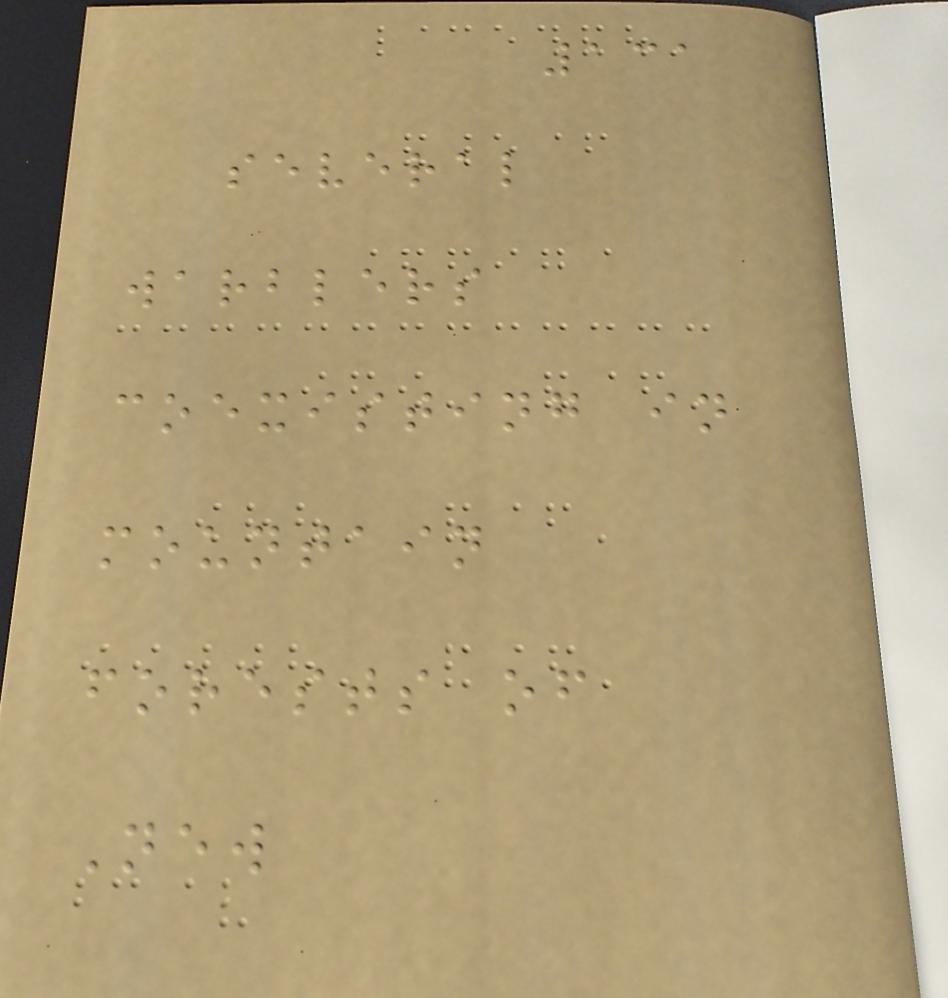131
several
warblers
coexisting in
mountain
forests of
New
